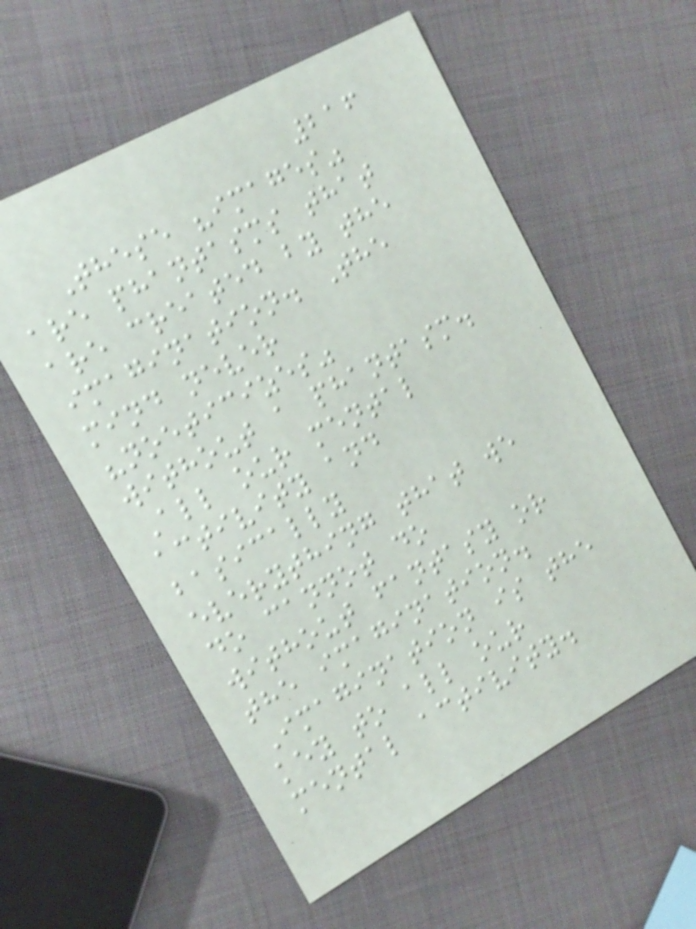216
These "images"
are phantasms that
are created by the
imagination. The
mind never
"noeticizes"
without a phantasm.
All our mental
activity and
basically
everything that we
do cannot do
without fantasy or
the imagination.
Imagination is the
key to all our
mental activity.
